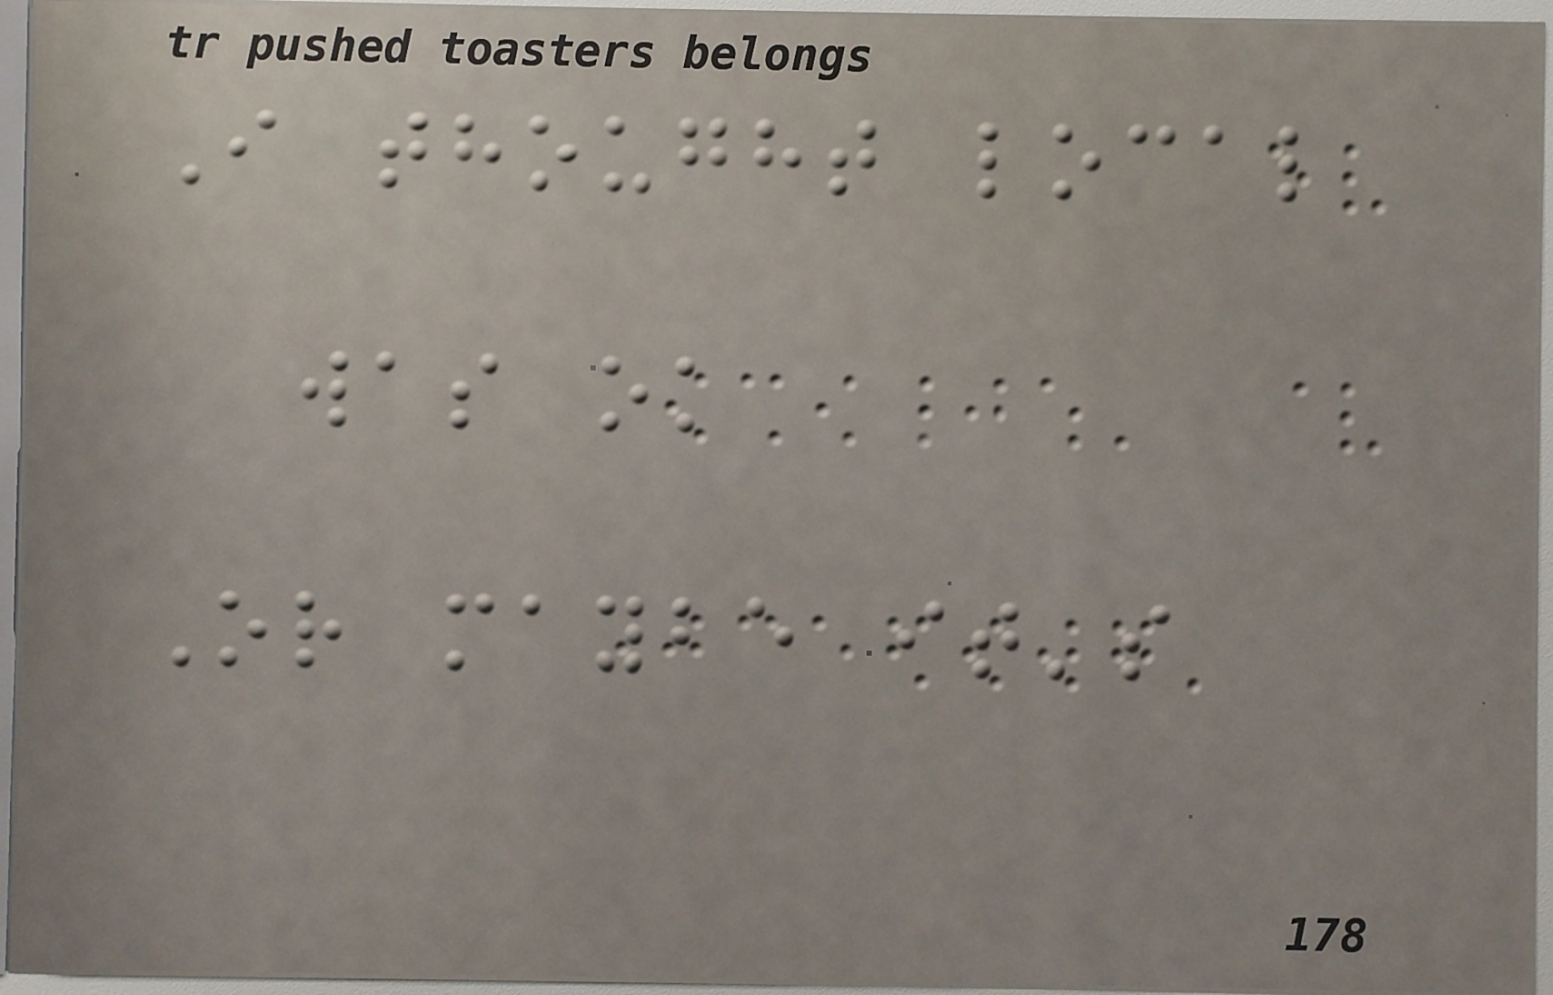I thought local
was ok
Or maybe it's
